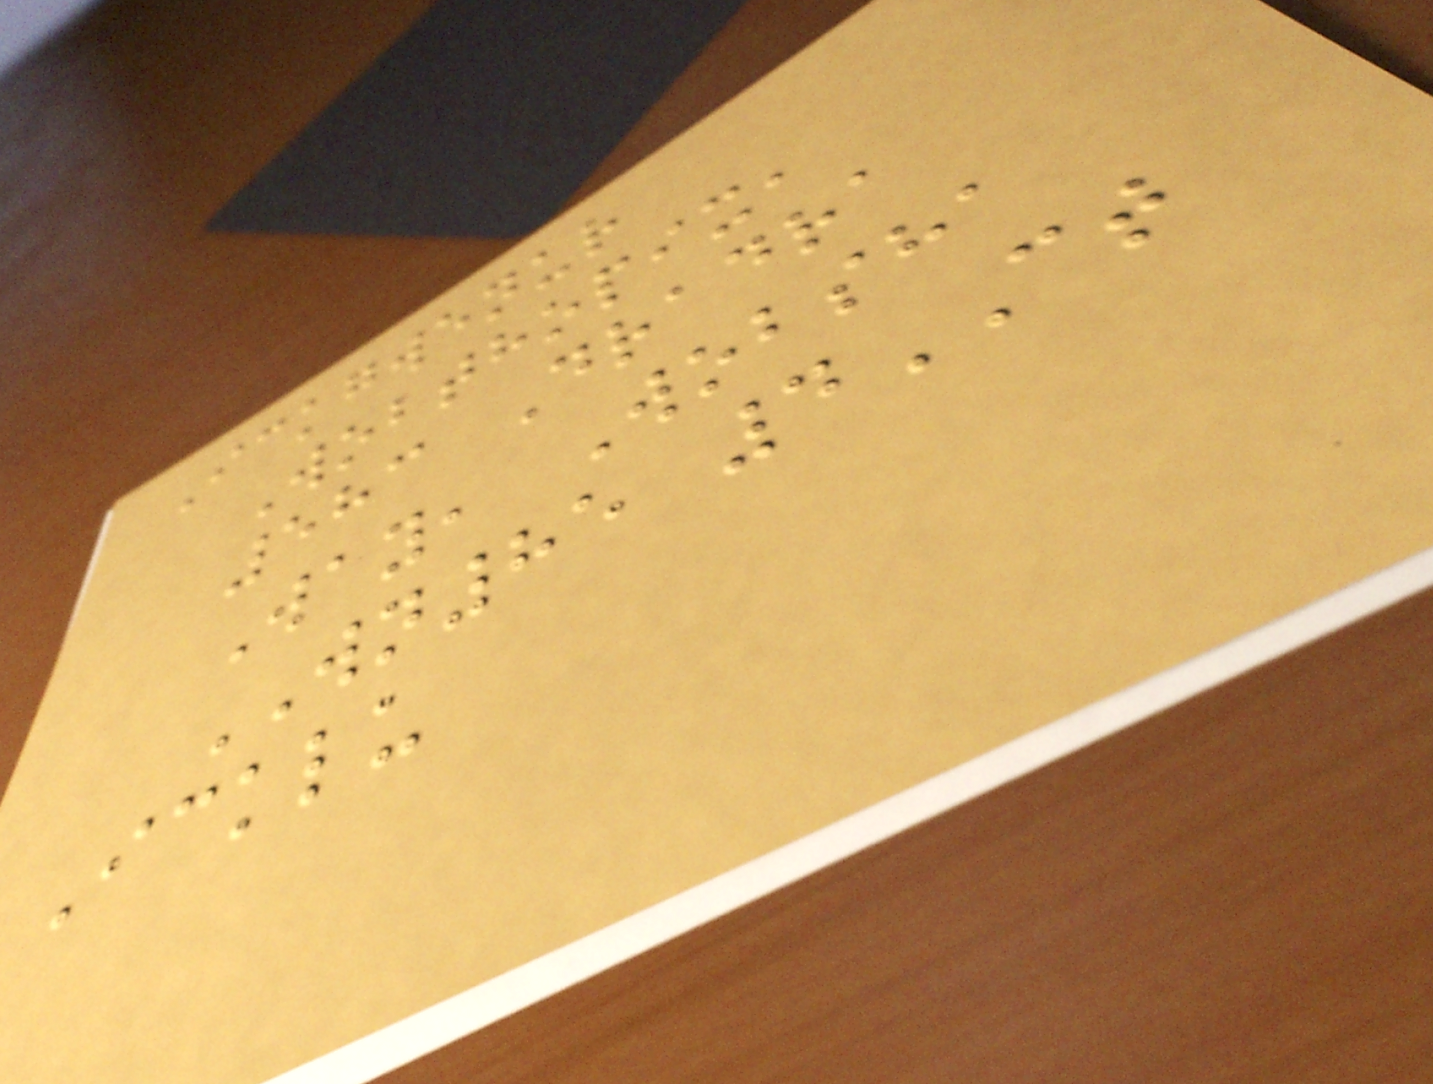Ickgwenur
Wobthopix,
583 Dradra
Way, Wobsha
WN85 4CT
Icklu
